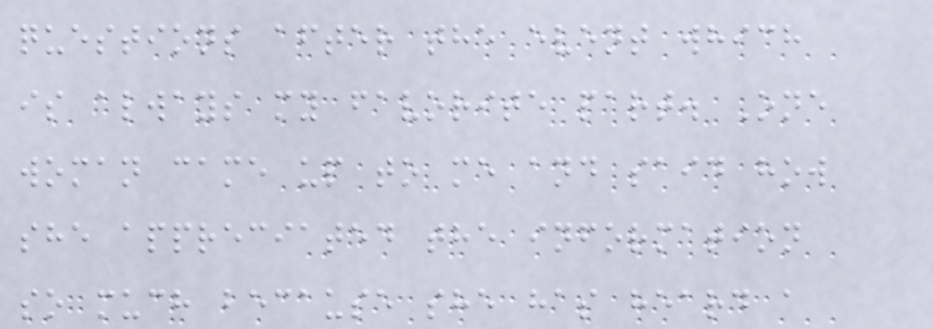questions after the event which
is always my favorite part. One
woman came up to me and said how
she appreciated the information
so much because she has heard a
